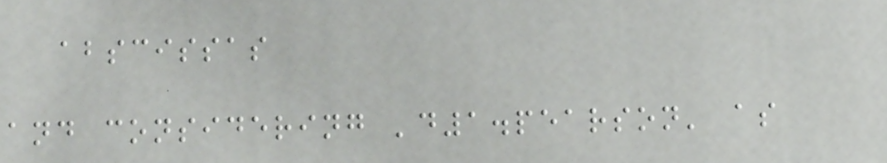abscissas
and considering 'd1.pearson' as
